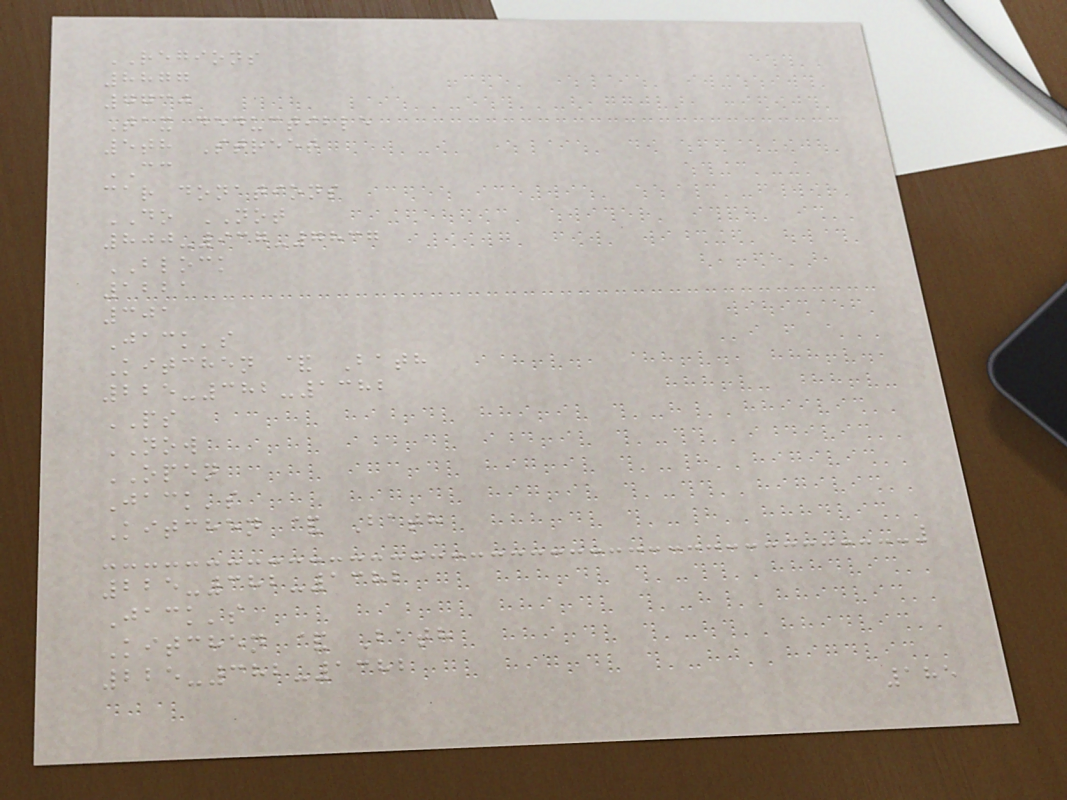REGIONS
8877
7730
Tax deductible
5th Street
CC
car donations
DO NOT
800-937-7837
BLOCK
1221
301
Jack's
Kitchen & Bath
225-382-1382
PS
NOW
OPEN
Jack's
Kitchen & Bath
225-382-1382
Jack's
Kitchen & Bath
225-382-1382
185
